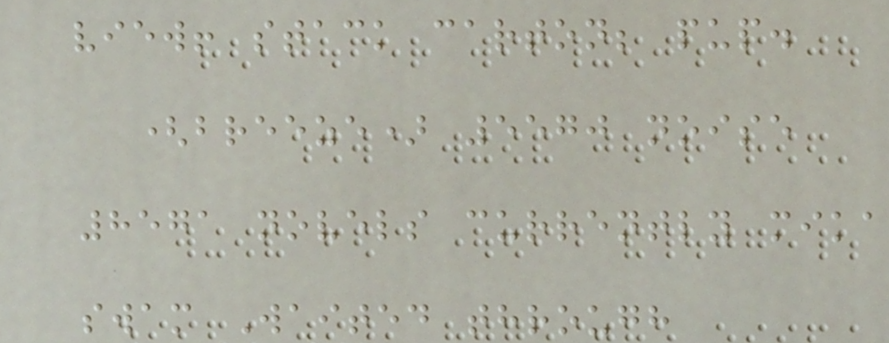view! stack carton; pup.
(breeze) 5570 noise
8571 novels currently mika
swam Waited through
